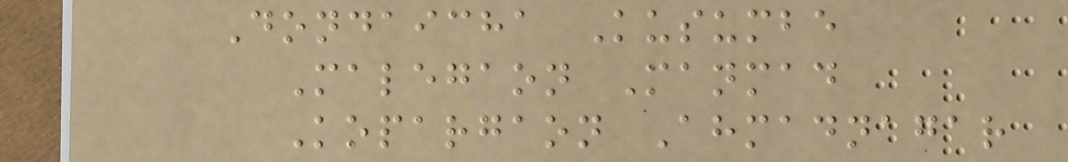Dondaicha Kusumbe
Malegaon Manmad
Kopargaon Ahmadnagar
